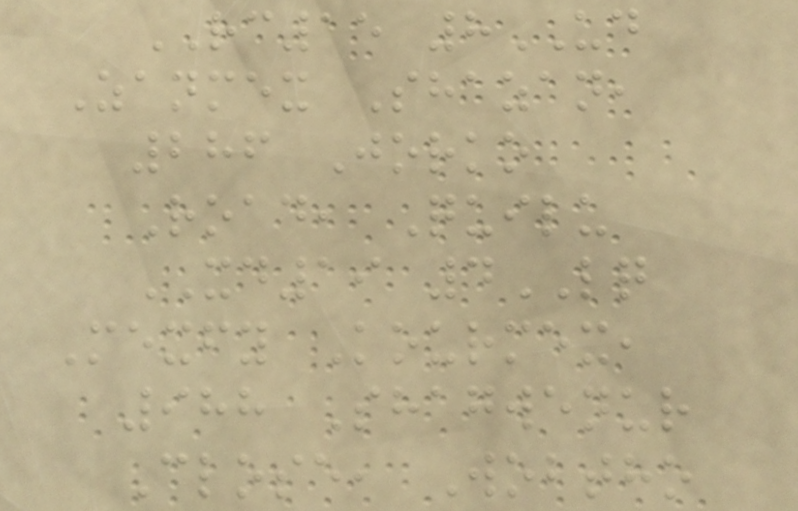RC15 8UD
Zanmex Shazan,
286 Jorko
Road, Quilu
XD19 4LQ
Mexfy Kourmex,
988 Shagwenur
Close, Wobtho
